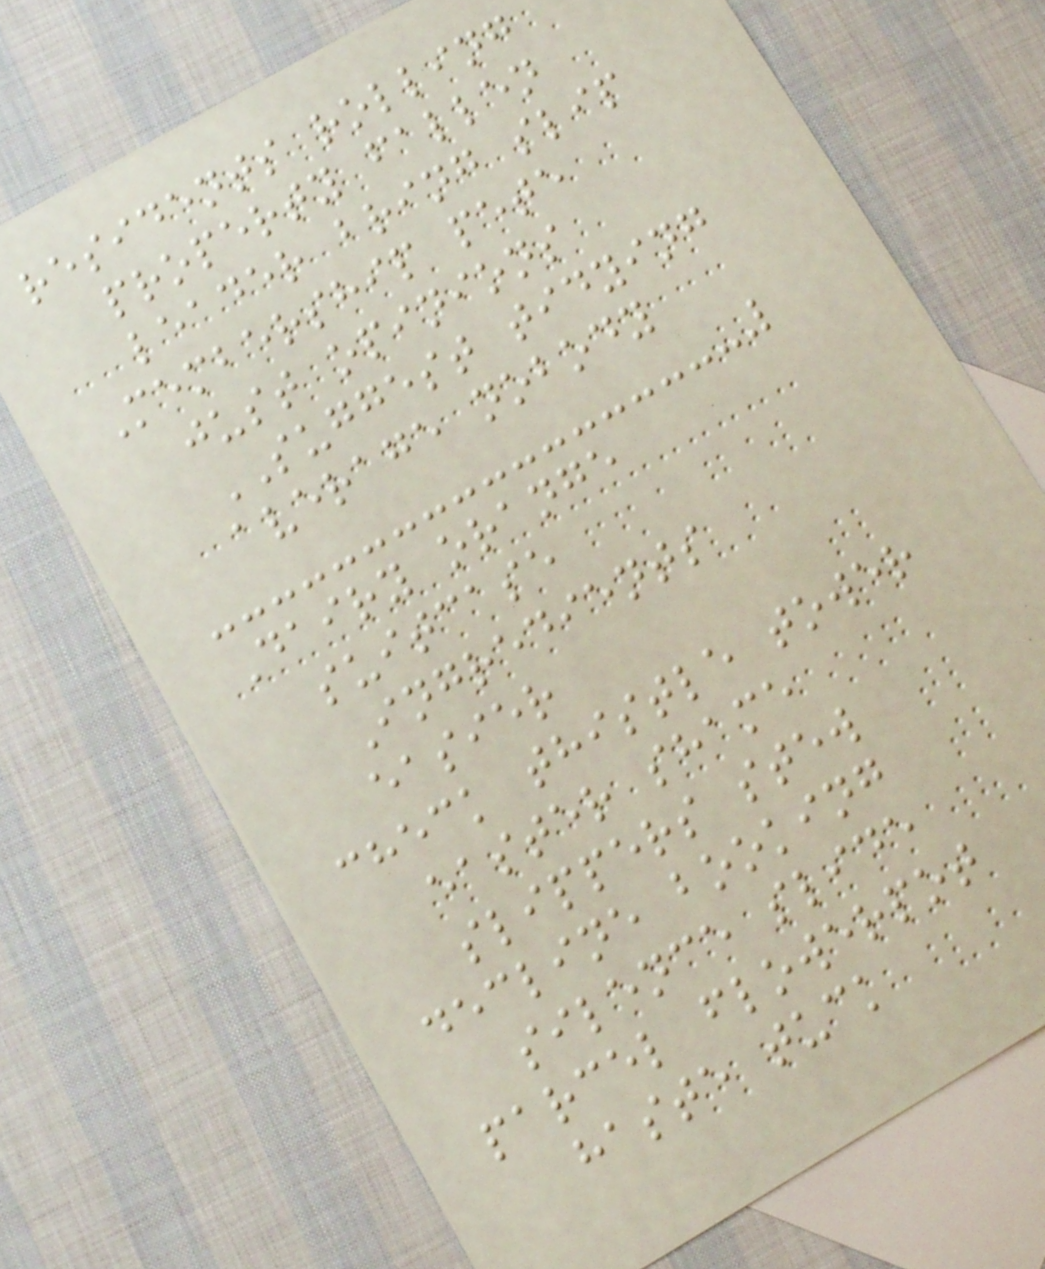residents rolling
property fallen
leader bring slip
Membership pete
just opinions
SUGGEST tidying
average nobody
Dairy orange
suitcase
Ingredients
easier
check thistle tower
easter shame
slippers stew
decline booking
silence slide
parcel flowerpot
haste tuck
